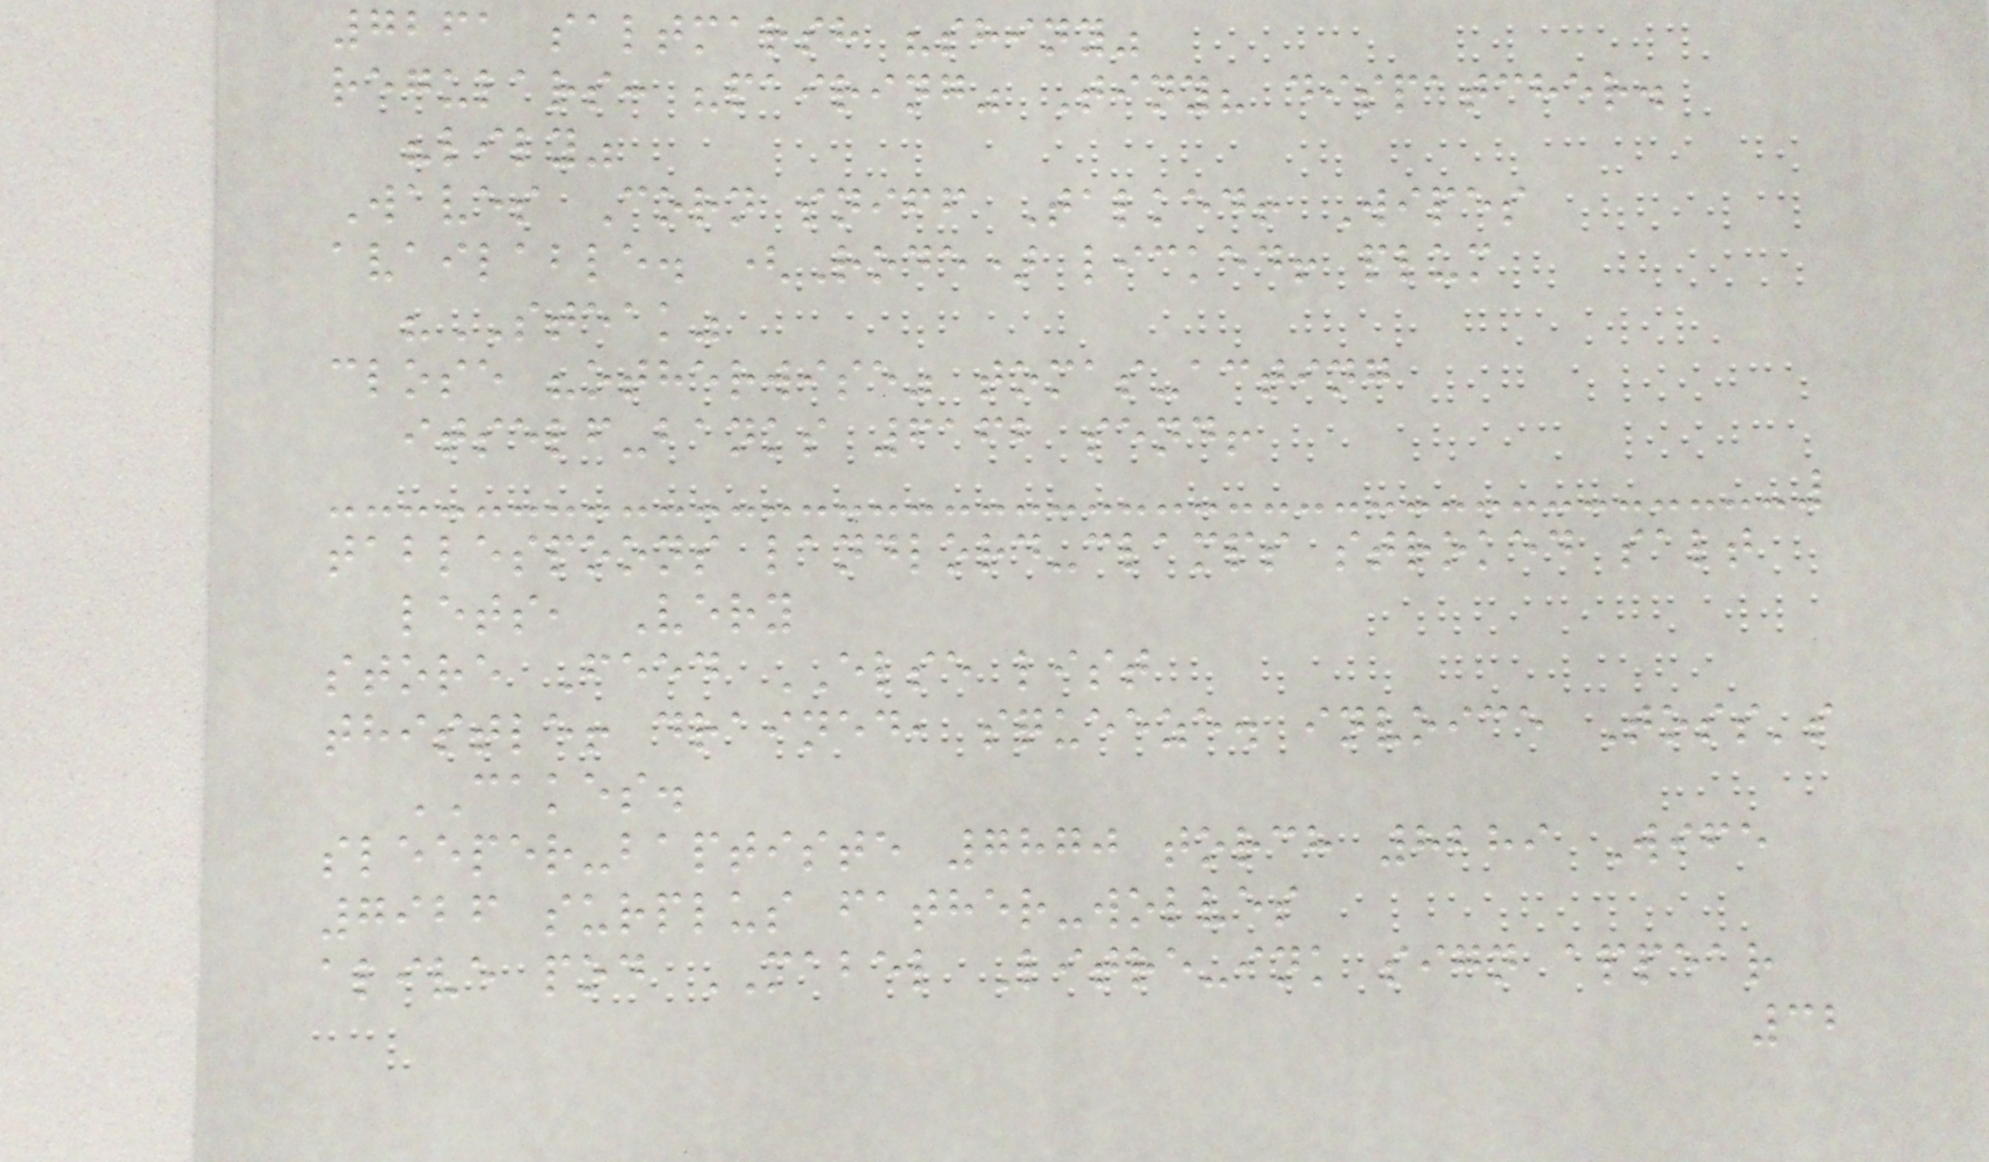7261 saltmarsh "shiny"
regulars: "pairing" Tiny? dispatcher.
"lily"
Waves Corn sniff Talked! Wipes
available. (Rode) licked! plum
"STEAK"
close "otherwise" tomas-acting
itself-banks 6162 send!
tablespoons landlord-clamps stroked salt
lets, Very
store Feed ELSE list
thistle! drained, squeeze. invoice Toss's
CAKES.
sleeper-baptiste 7870 torch 8289 Wife
7926 surplus father-wolves
alive pod MABEL Litre-ink sign appear
32
